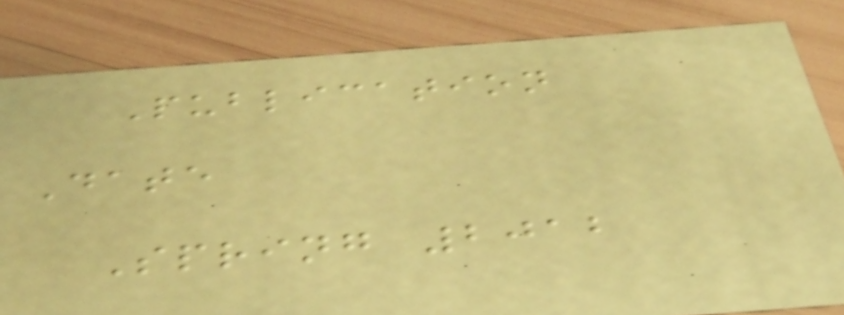Publication
Date
Spring 2012
